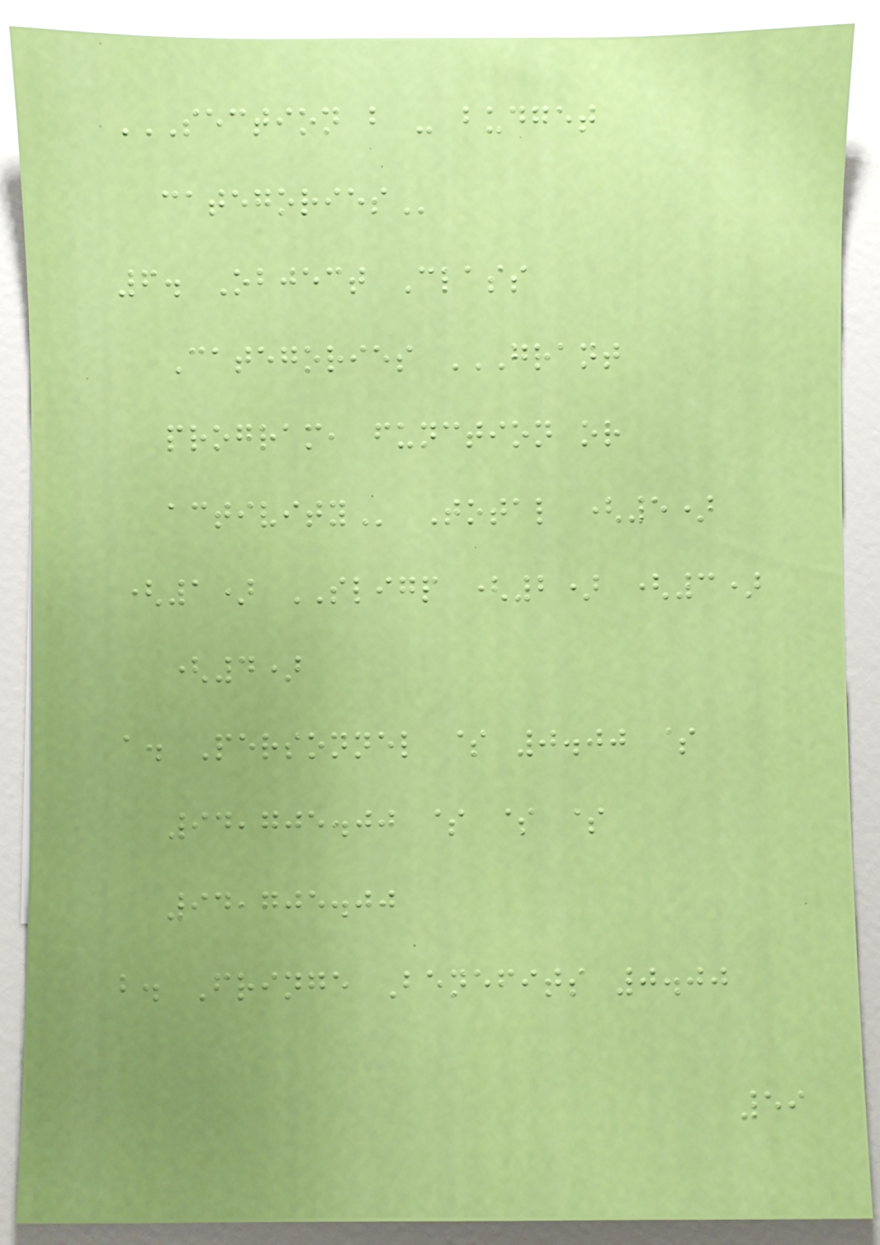SECTION B - BUDGET
CATEGORIES
6. Object Class
Categories GRANT
PROGRAM, FUNCTION OR
ACTIVITY Total (5)
(1) SLIGP (2) (3)
(4)
a. Personnel $ 0.00 $
94,705.00 $ $ $
94,705.00
b. Fringe Benefits 0.00
59
